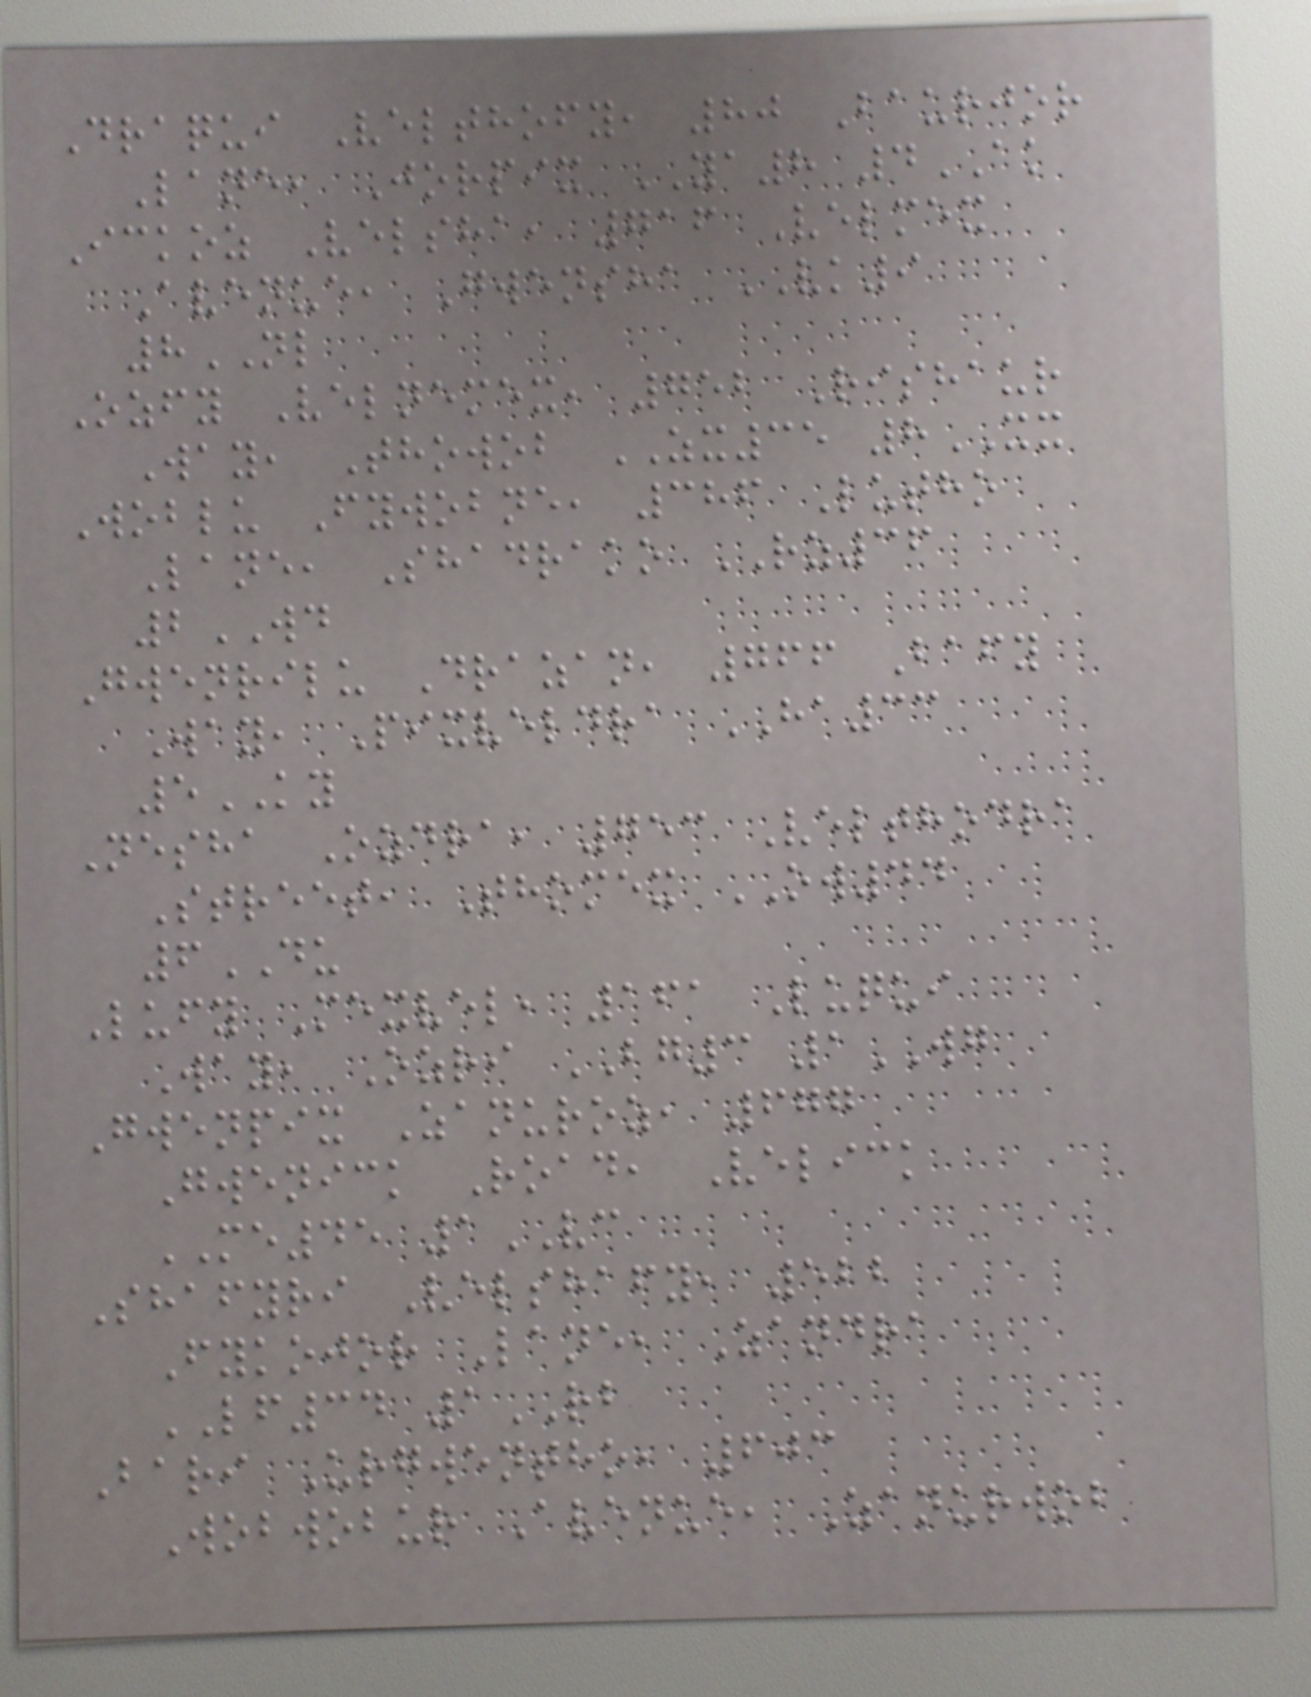Draqui Velthofy, 80 Baurjor
Lane, Jorpix YA8 4AK
Ickoz Velsha, 716 Velmex
Avenue, Gwensha VK9
8NL
Ozfy Velnemex, 752 Rishaur
Way, Thowob ZX35 8XX
Woblu Fywobne, 386 Lutho
Lane, Shadrako RZ36
2WD
Gwenrilu Drazan, 766 Bafy
Way, Pixveldra HA33
5KY
Nesha Ozdra, 753 Velthodra
Street, Thomex OW44
6DU
Lufy Mexvel, 161 Luqui
Way, Ozri BG3 1WG
Gwenpix Zanuroz, 677
Gwenick Road, Velick
ME45 1VC
Shafyri Velshafy, 522
Fykojor Lane, Zandra
LF34 1RB
Bari Urgwentho, 603
Wobwobur Avenue, Zanurwob
